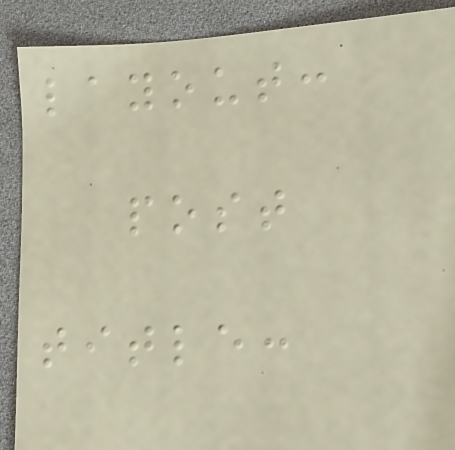layout:
post
title:
